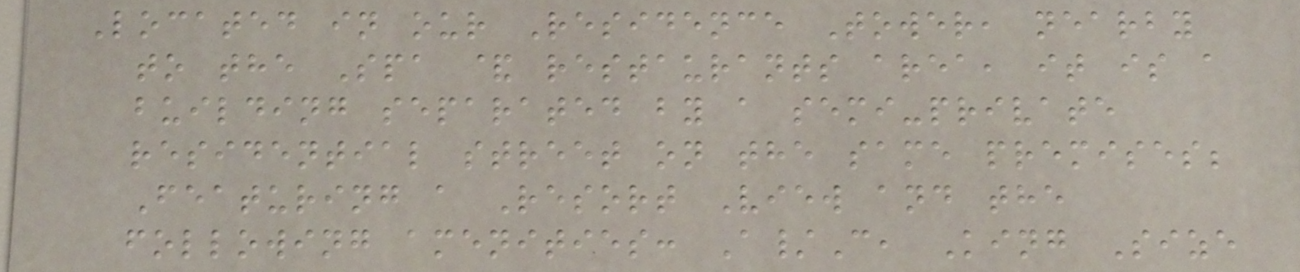Located in our Residence Tower, nearby
to the Spa & restaurants area, it is a
building separated by a semi-private
residential street on the same premises;
Featuring a Resort View and the
following amenities: A/C, King Size
